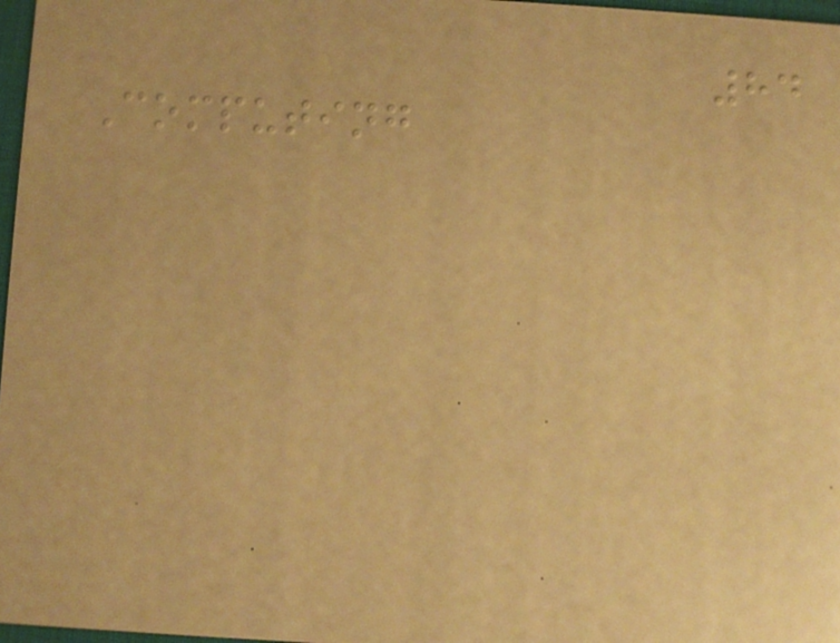84
Computing
